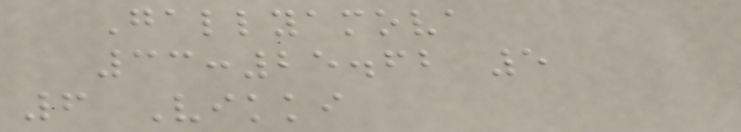Gallyamova
33:25.62 5
6 Vikki
